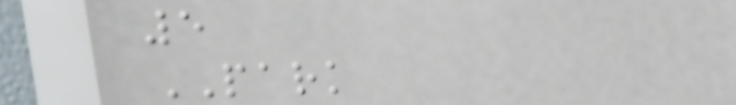5
PARK
